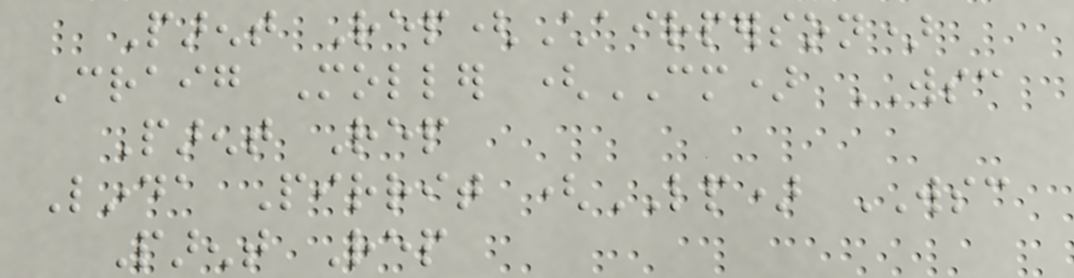Parent Rep(Chairperson)
Craig Moller (CM) WSC
Parent Rep
Linda Pirrit (LP) WSC
Parent Rep
